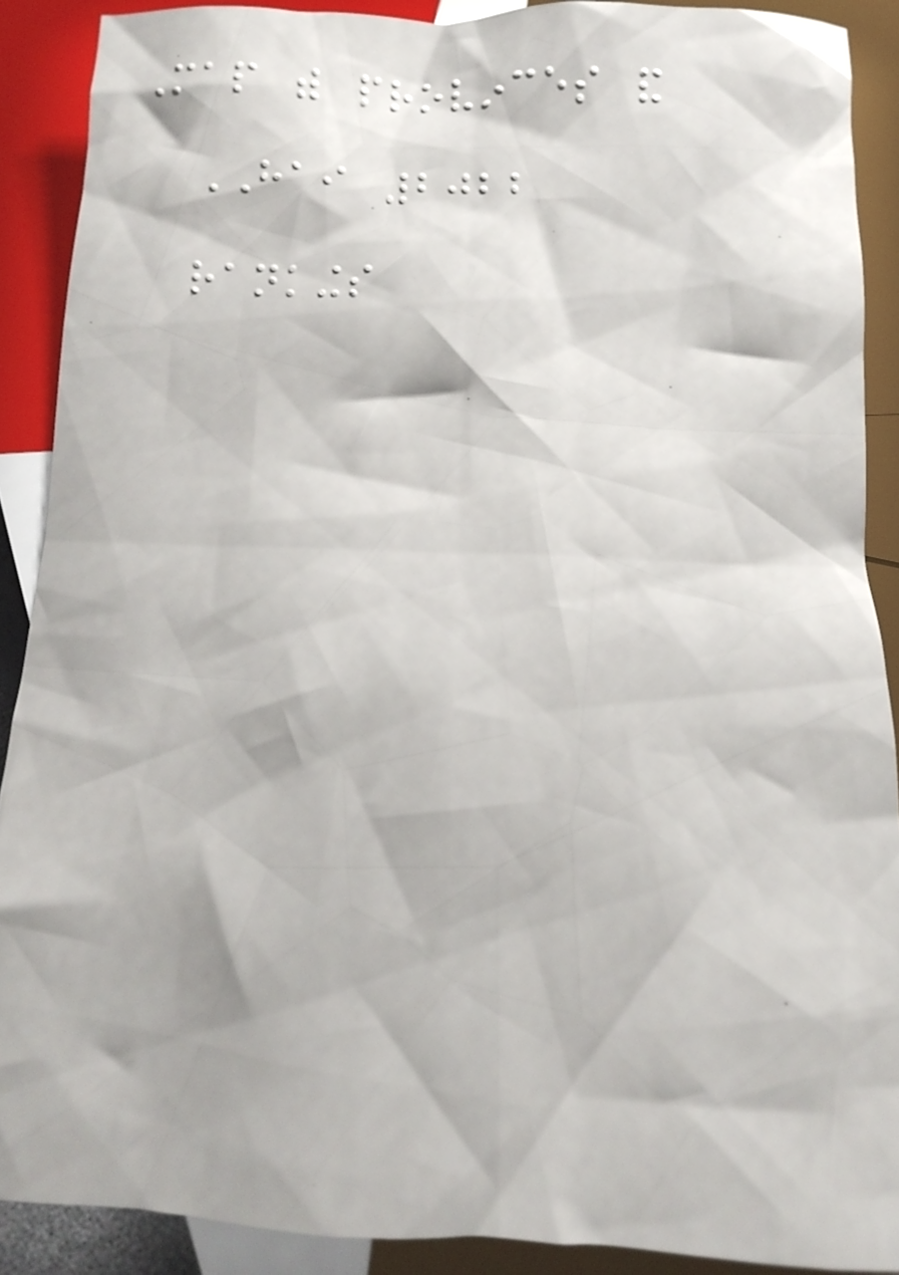Map with provinces and
HAI 2022
rankings
